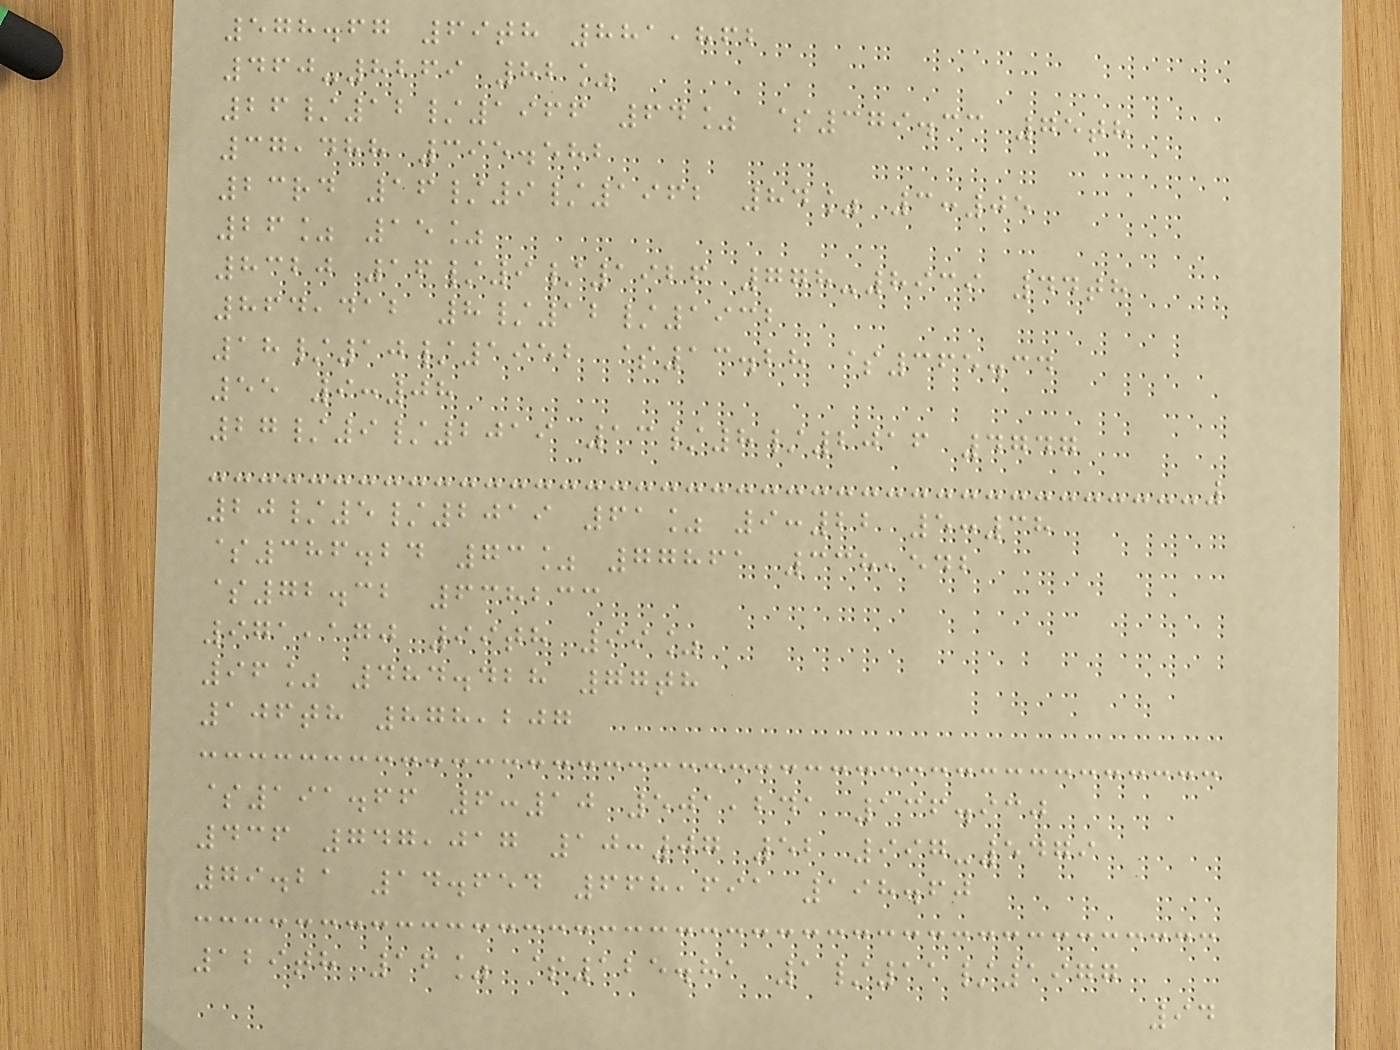578.67 69th 881,862
460-8269 82%
26/12/1966 64% $379.33 75th
37,488 395.582
23rd 16/9/1962 84% 3:05
26% 15%
8320 16/9/1926 778-8939 44th
864,412 8/12/1932
18/10/1952 $13.28 $365.34
55 9:08
27/9/2019 13/8/2016 4747
20/5/2019 61% 9:22 5:38
$386.24 73% 77861 338,542
$72.32 638233
971,170 99th 99%
96% 484.428 77th
106th 878,207
$191.66 6:10 501,241 136.930
436 747,017 10:07 52 997-5479
79.21 14.654 668,691 198.60
129th 16% $125.81 1/11/1977
94
